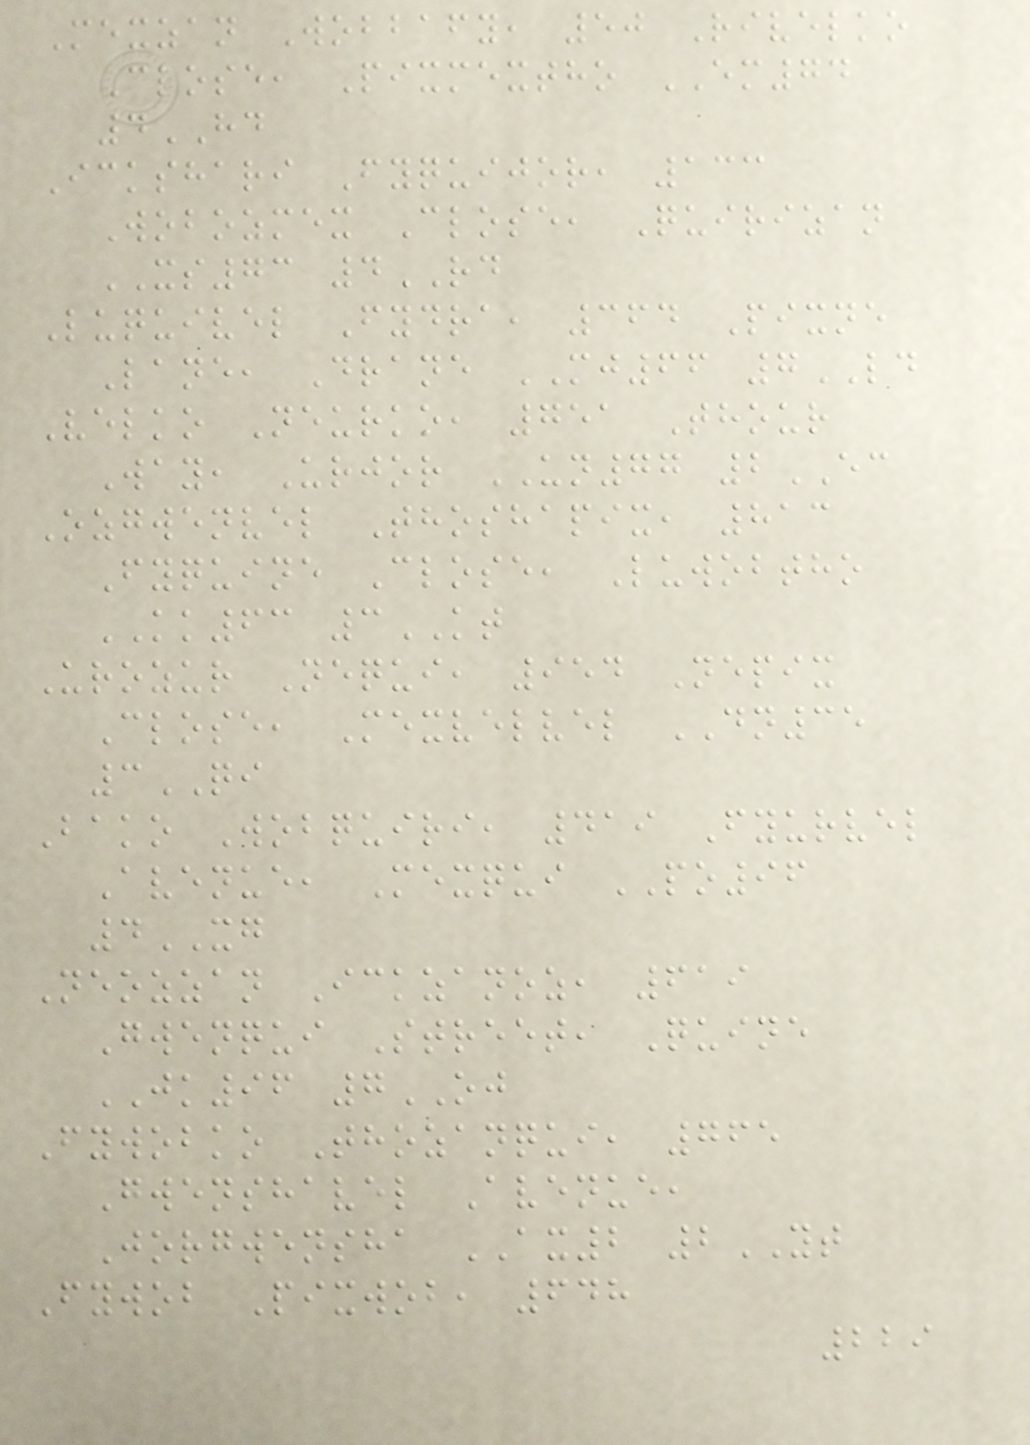Mexzan Wobbafy, 50 Rivelko
Close, Pixmextho EM74
4HD
Ickshari Fyquijor, 133
Wobozmex Close, Quirizan
XS73 4RD
Luquivel Fydra, 364 Pixne
Lane, Drane MJ66 7LD
Velko Neurko, 751 Thour
Way, Urjor UN77 2EC
Ozgwenvel Thoshapix, 813
Fyquine Close, Luwobtho
KK63 3KT
Urozur Nequi, 954 Nepix
Close, Mexvelvel DN35
3QI
Bako Wobquiri, 419 Fyurvel
Avenue, Mexqui PO96
4XG
Neozzan Ickzanoz, 619
Gwenqui Street, Quine
JK96 7OJ
Fywobko Thozanqui, 765
Gwenshavel Avenue,
Jorgwensha AX2 2YT
Fywob Pixwob, 648
229
